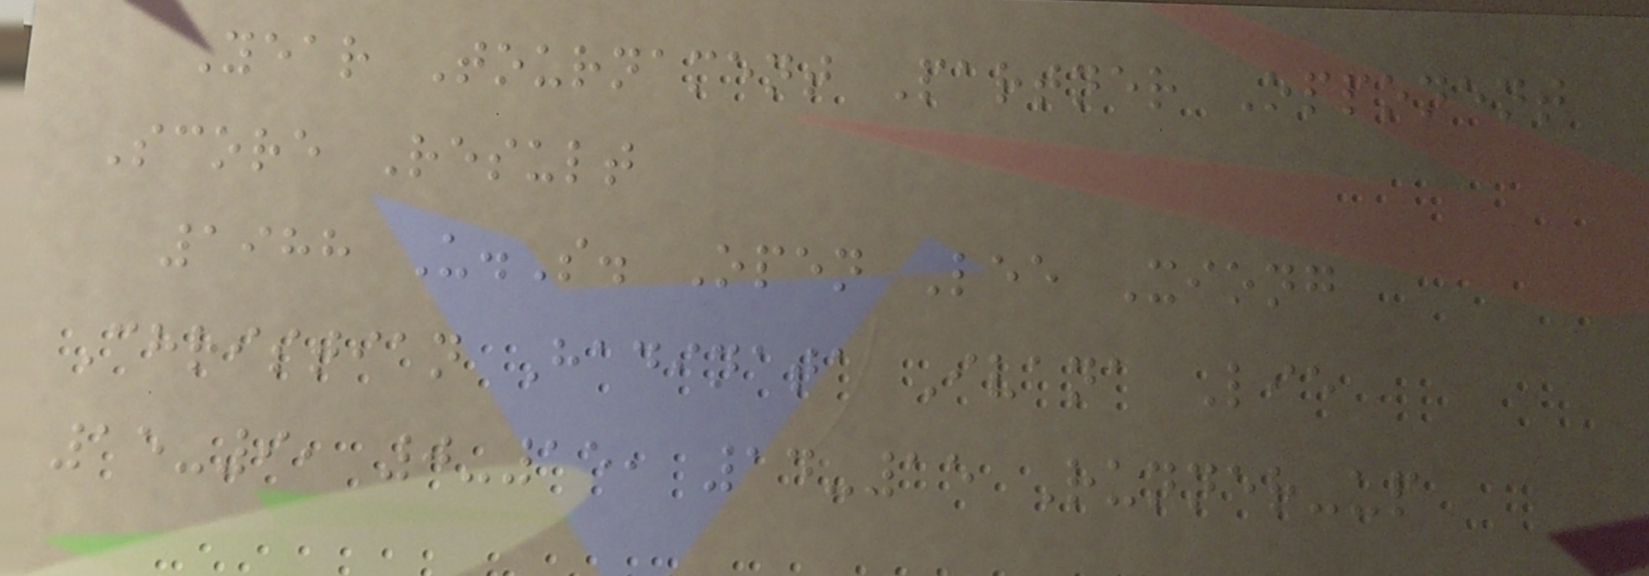Year Tournament Partner Opponent
Score Result
1988 U.S. Open Lee Xiong
Christian Hadinata Ivana Lie
15-9, 0-15, 14-15 Runner-up
